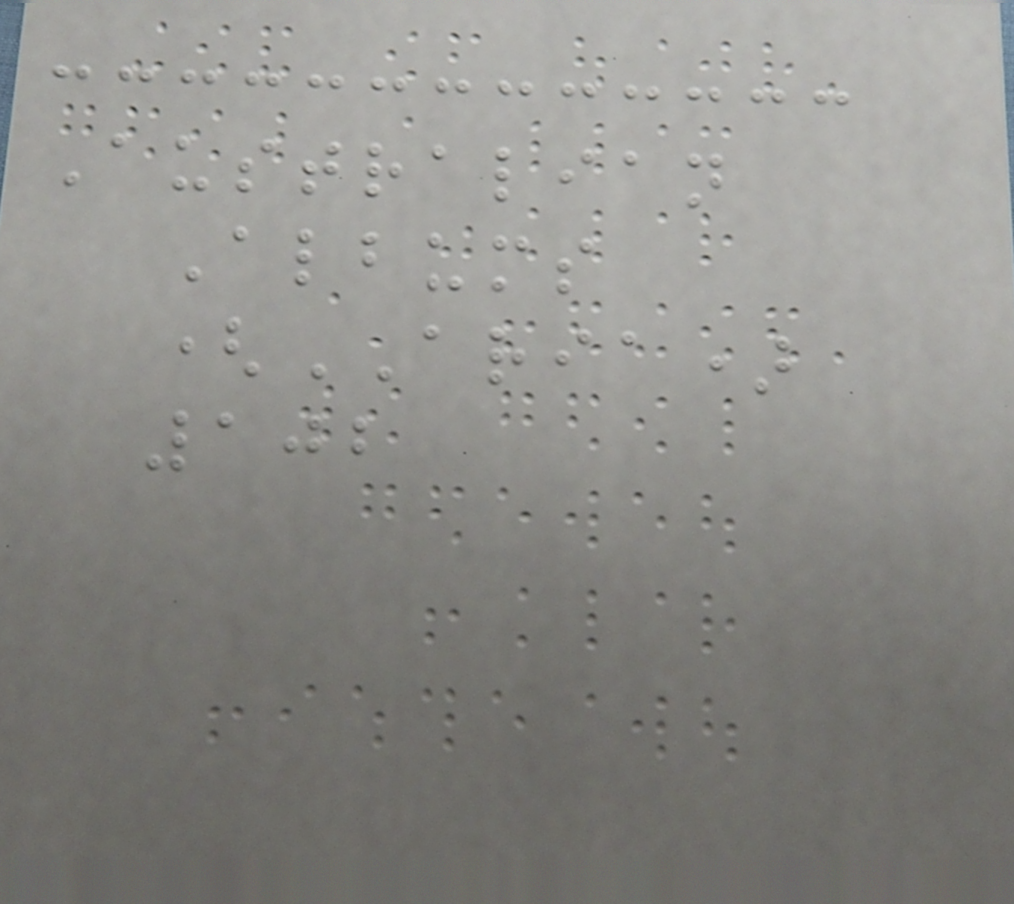Australian
Albums
(ARIA)
102
